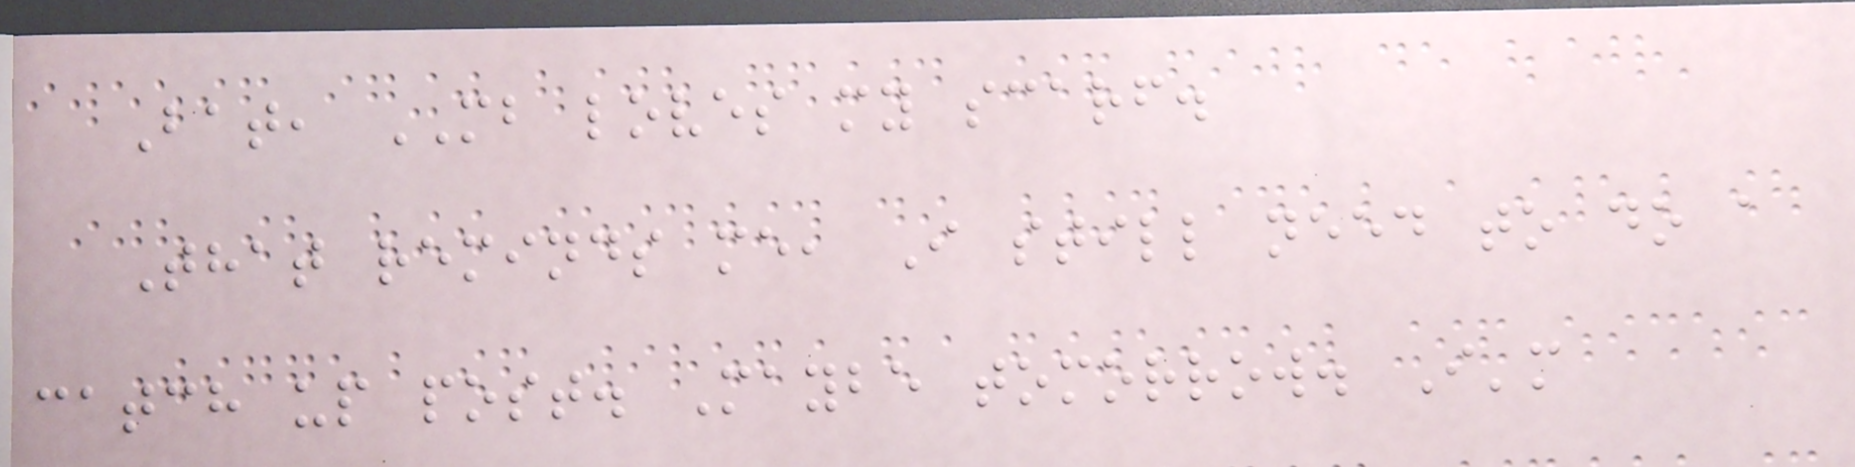Bat, MB loves my scarf.
That reminds me, I still need to do a
catch up post. Maybe tomorrow. I'm
